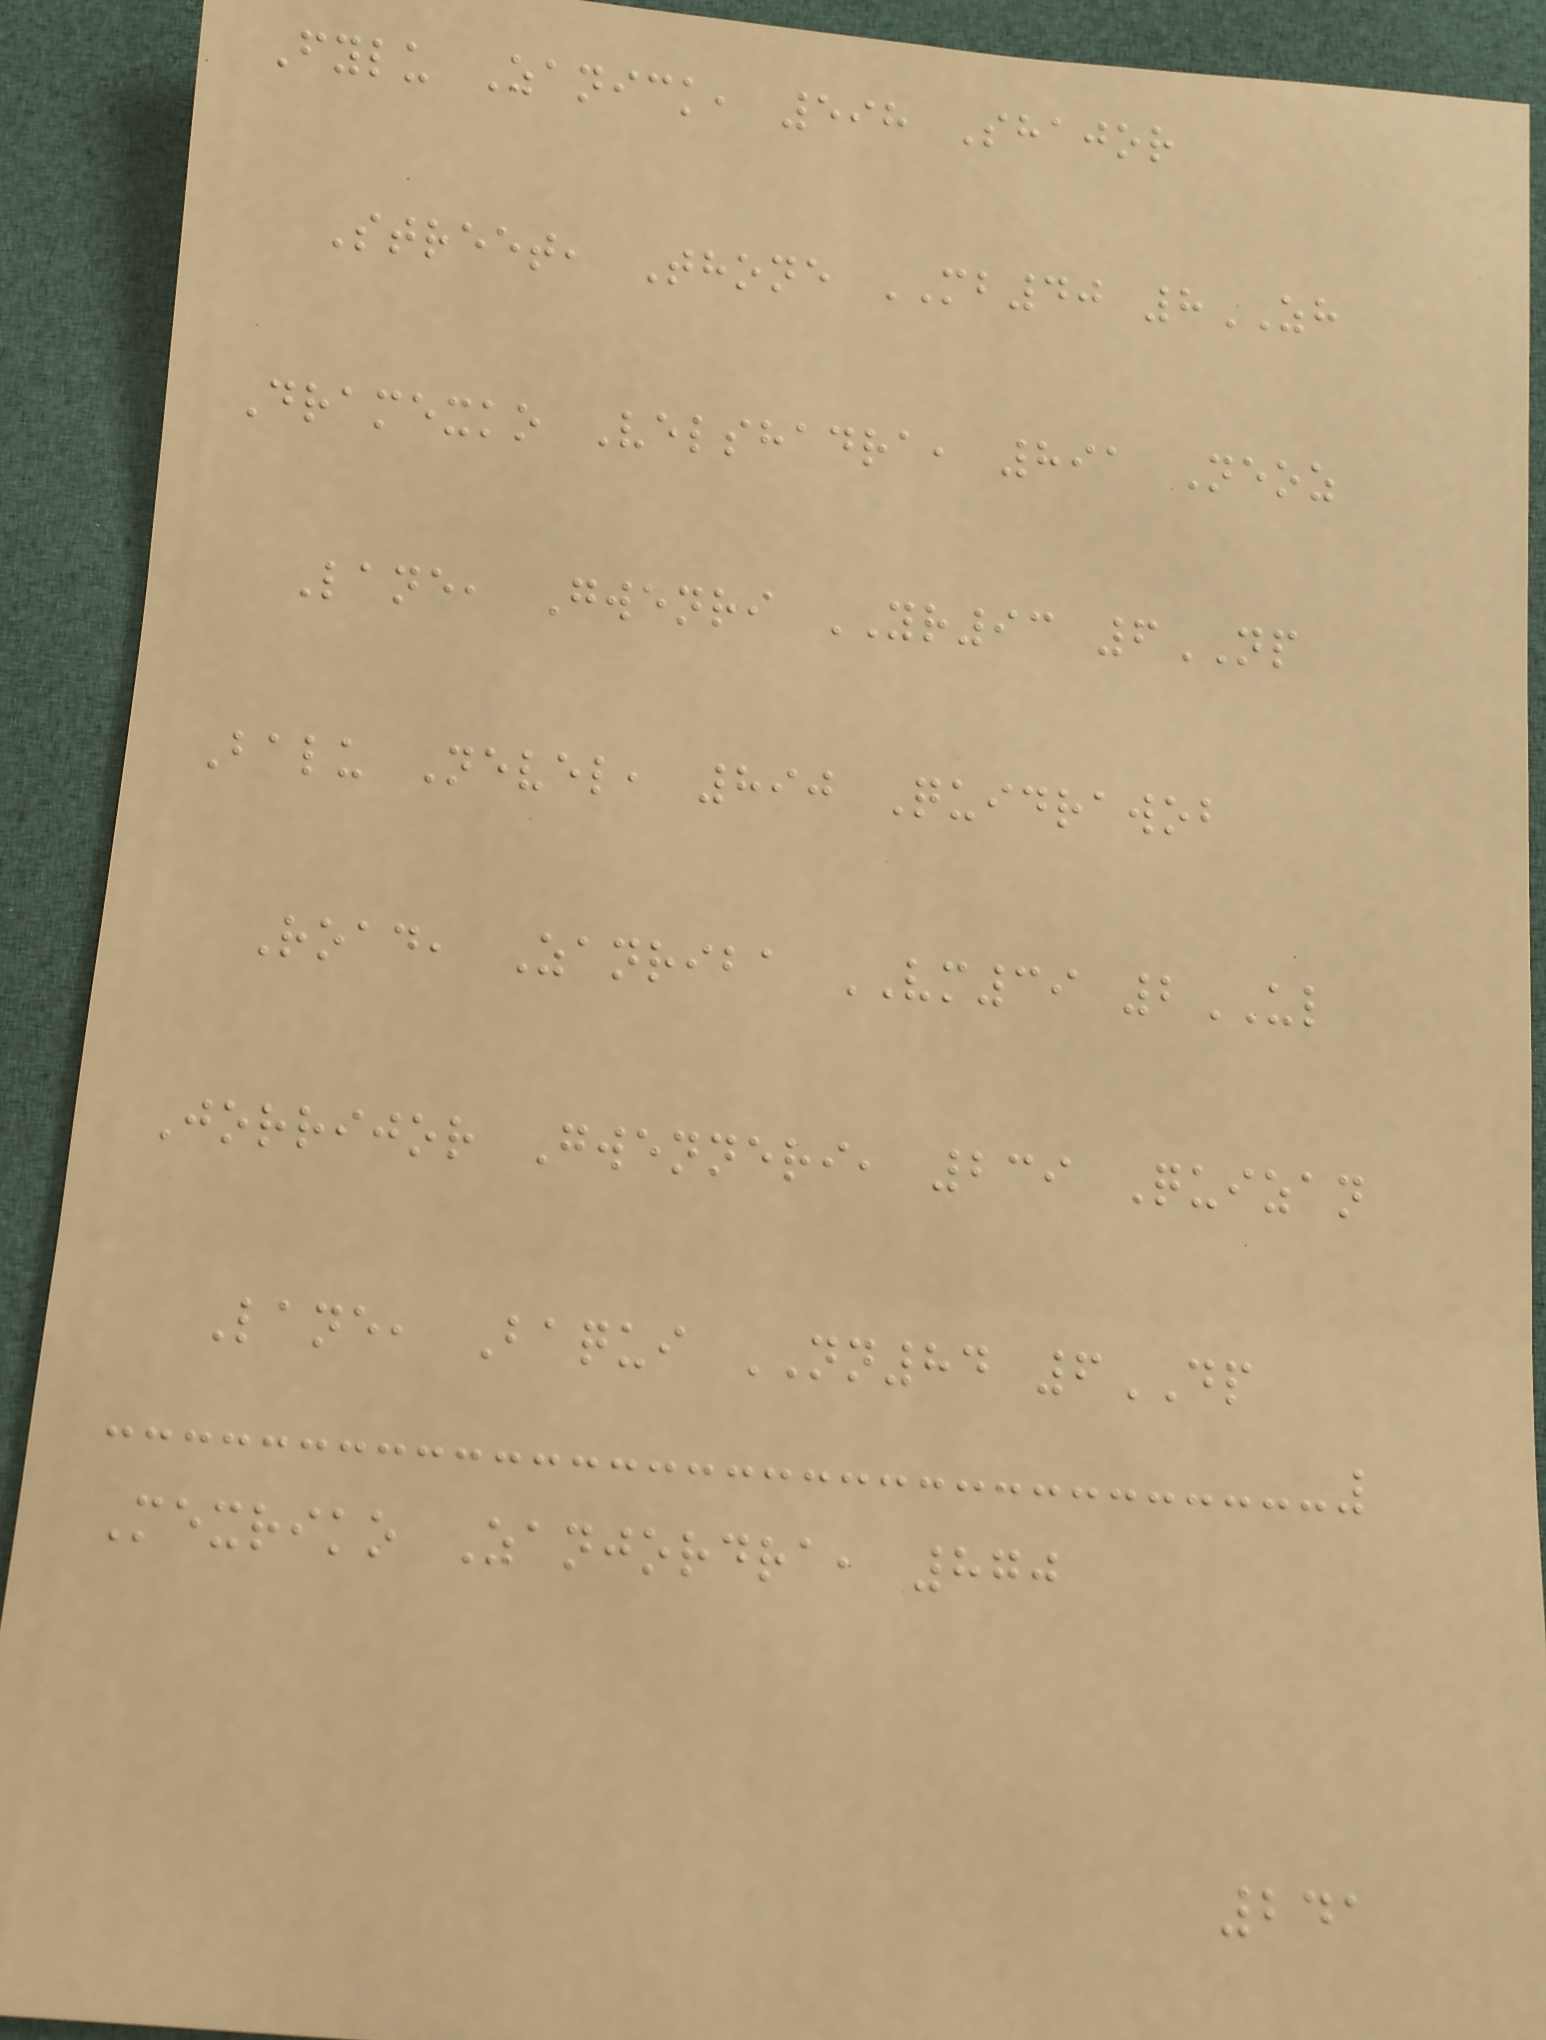Fylu Zanick, 598 Shajor
Street, Thone MB40 8ZH
Dramexko Velshadra, 891 Neoz
Lane, Gwenri YR93 6NP
Balu Nevel, 890 Quidrawob
Road, Zanriba VM39 2UL
Jorrijor Gwenneri, 239 Quizan
Lane, Baqui NN84 6DP
Mexriko Zanjordra, 870
241
